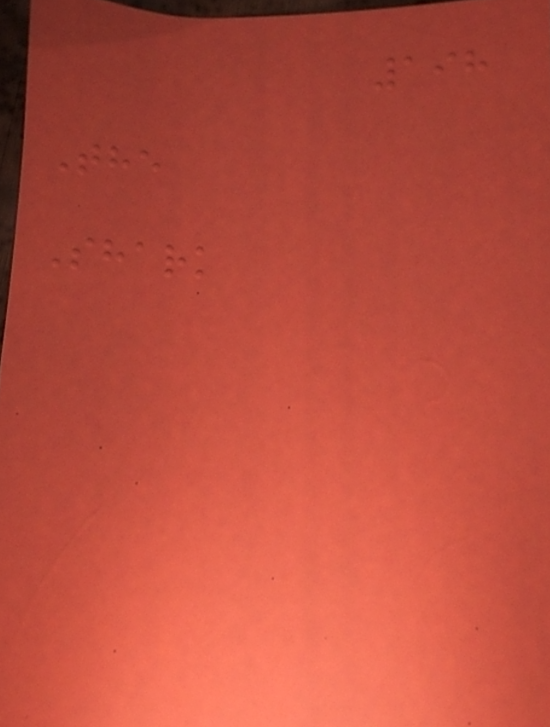198
The
Shark
